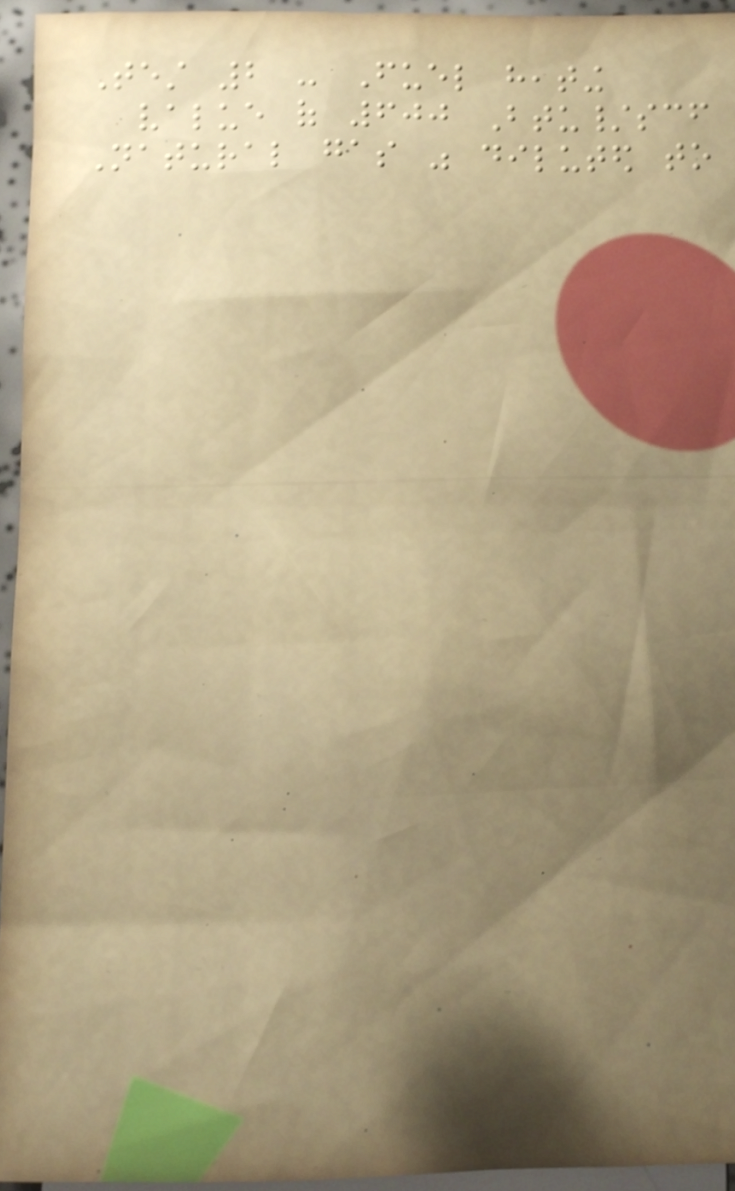Test 2 - Fuel heating
value of 600 Btu/scf
Natural gas was diluted to
